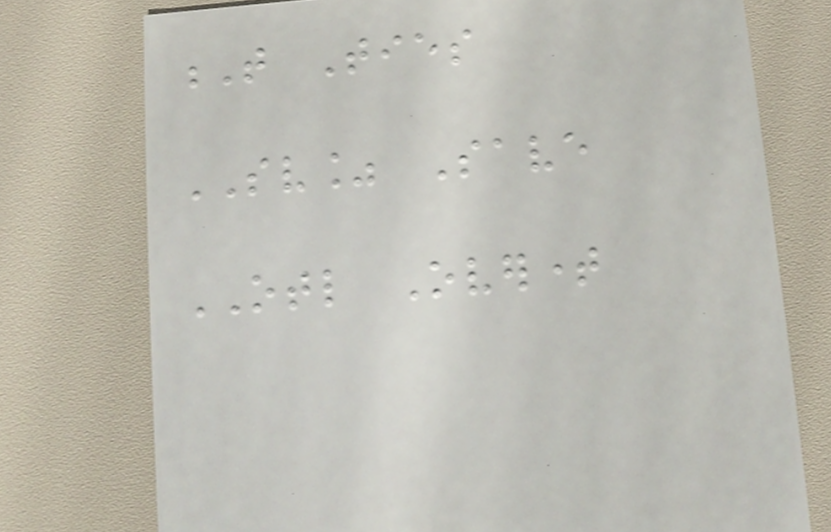T Ties
SV% Save
OTL Overtime
